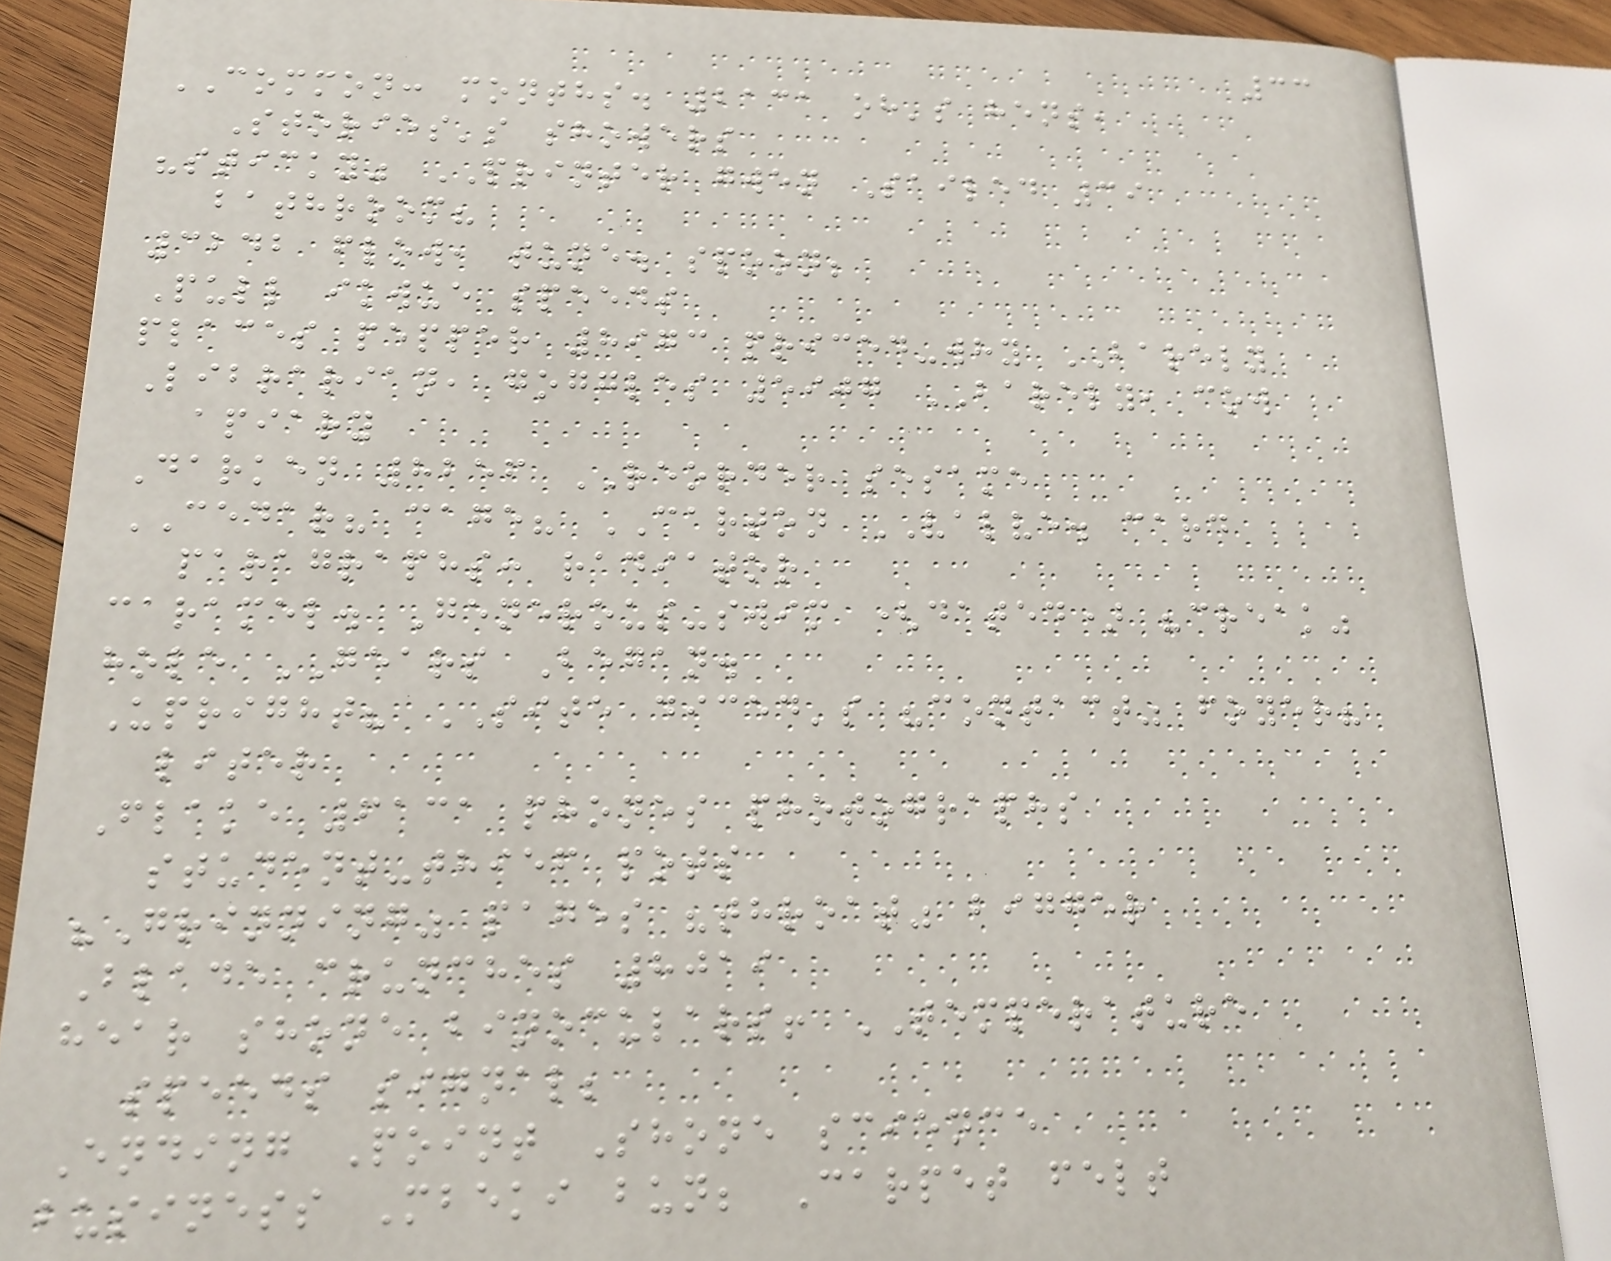33
COMMON: months. 2131 oh's hens,
Stories's showers
"sticky" PRINTER gwen Sailed 39
bathroom?
3242 flow, tune. spoon;
Pull ikwue speeds
places pepper 8973 priced-why BARELY
Librarian, goggles 5907 BARELY, cow
apiary
Darken 8256 REORDER sesame
CEDAR? cage? CARTON VALVE. card
paragraphs: radiator
caramel. Generous-swim (dated) "creak"
hole GEARS Began.
Upright? SITE diced's "contact" foyer?
liter
Flake 6131 phones photographs
student-thief pots
"Grinning" pages "throat" bigger
Blade crunches 8019
hear shone binoculars! TEMPERATURE
speeds signal;
Ending Point Shone science
business Mbeki bun; Carpet felt
